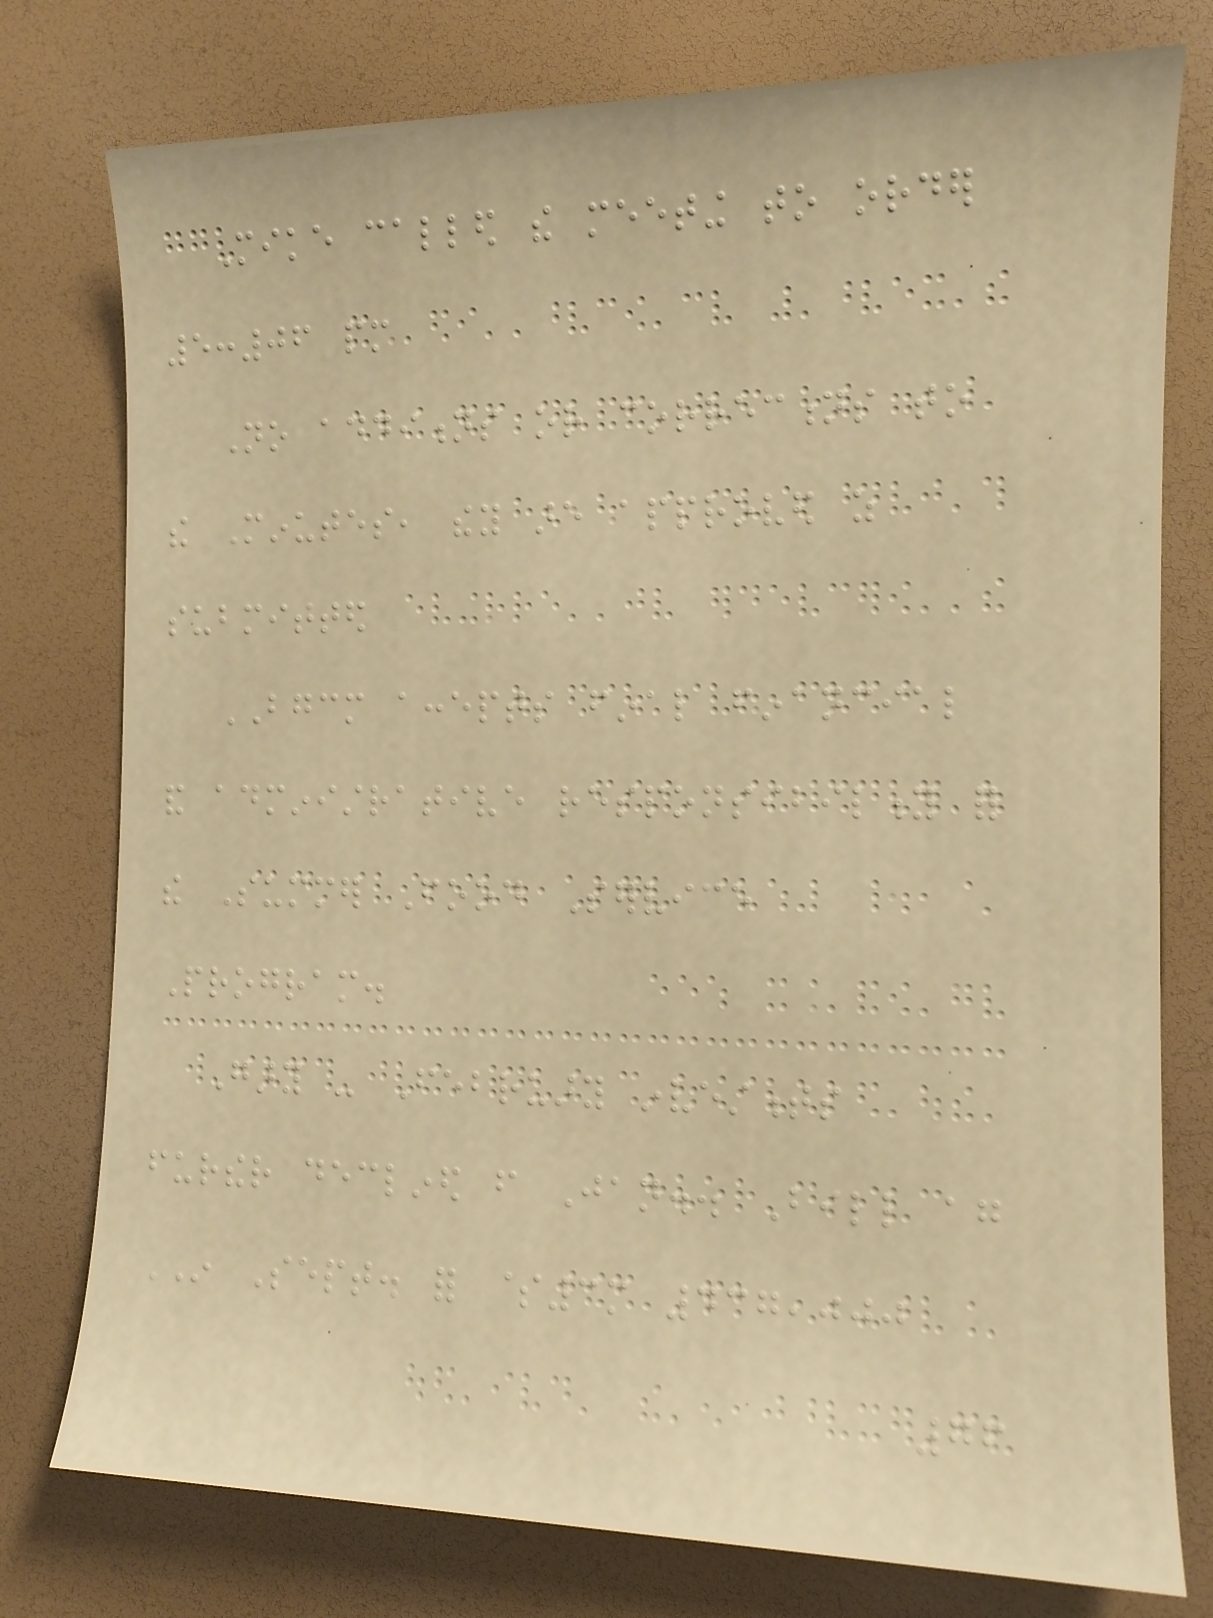Mike called the meeting to order
5:06 pm
No additions or corrections to
the Minutes, they are approved as
submitted
BGCM accepts final financial
and administrative responsibility for
the Summer Food Service
Program.
Gary - February investments
further declined from Jan.. Bill again
IN Sept. for $3m 437,000
76
